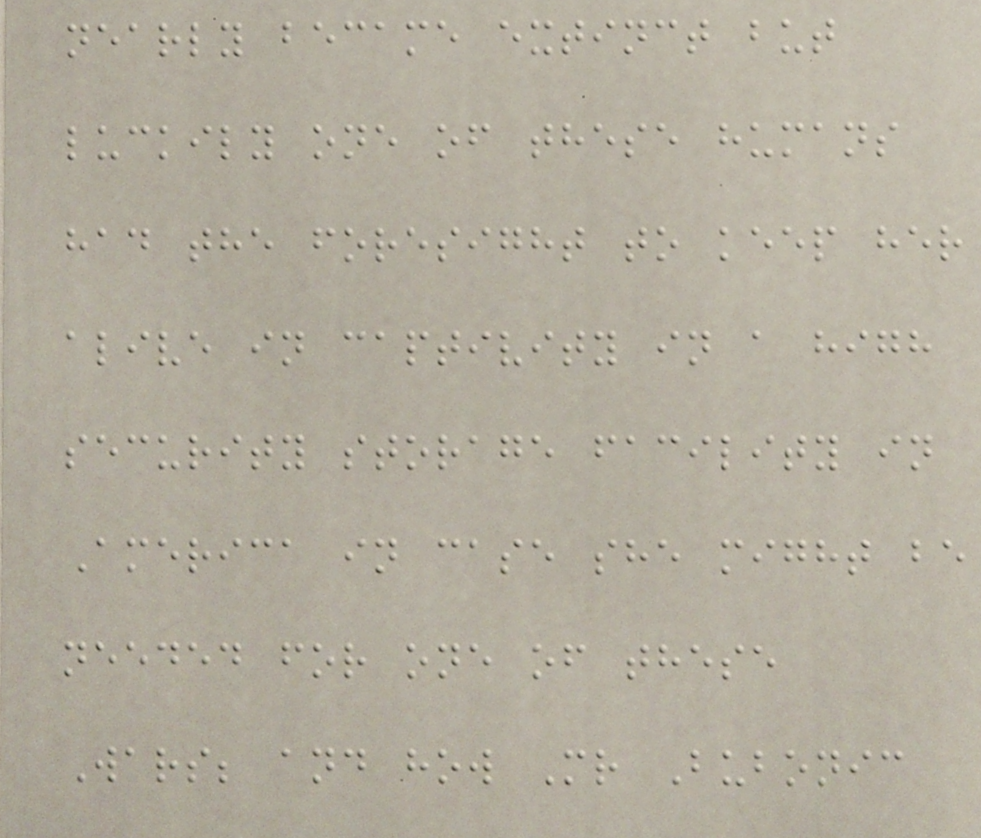nearly became extinct but
luckily one of these humans
had the foresight to keep her
alive in captivity in a high
security storage facility in
America in case she might be
needed for one of these
Wars; and how Mr Bubonic
